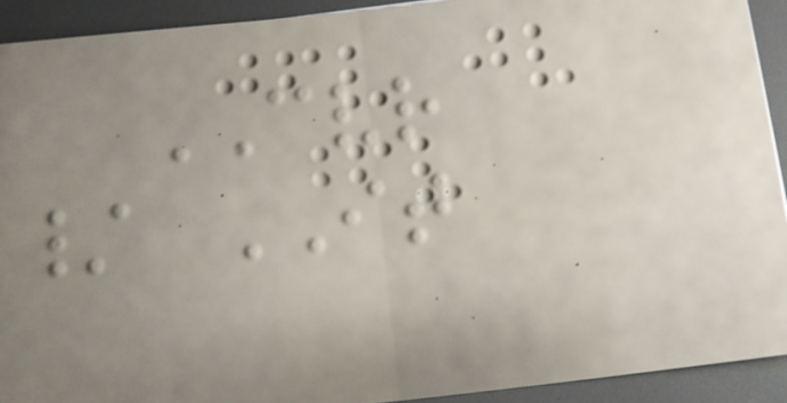CVR
/ IT
